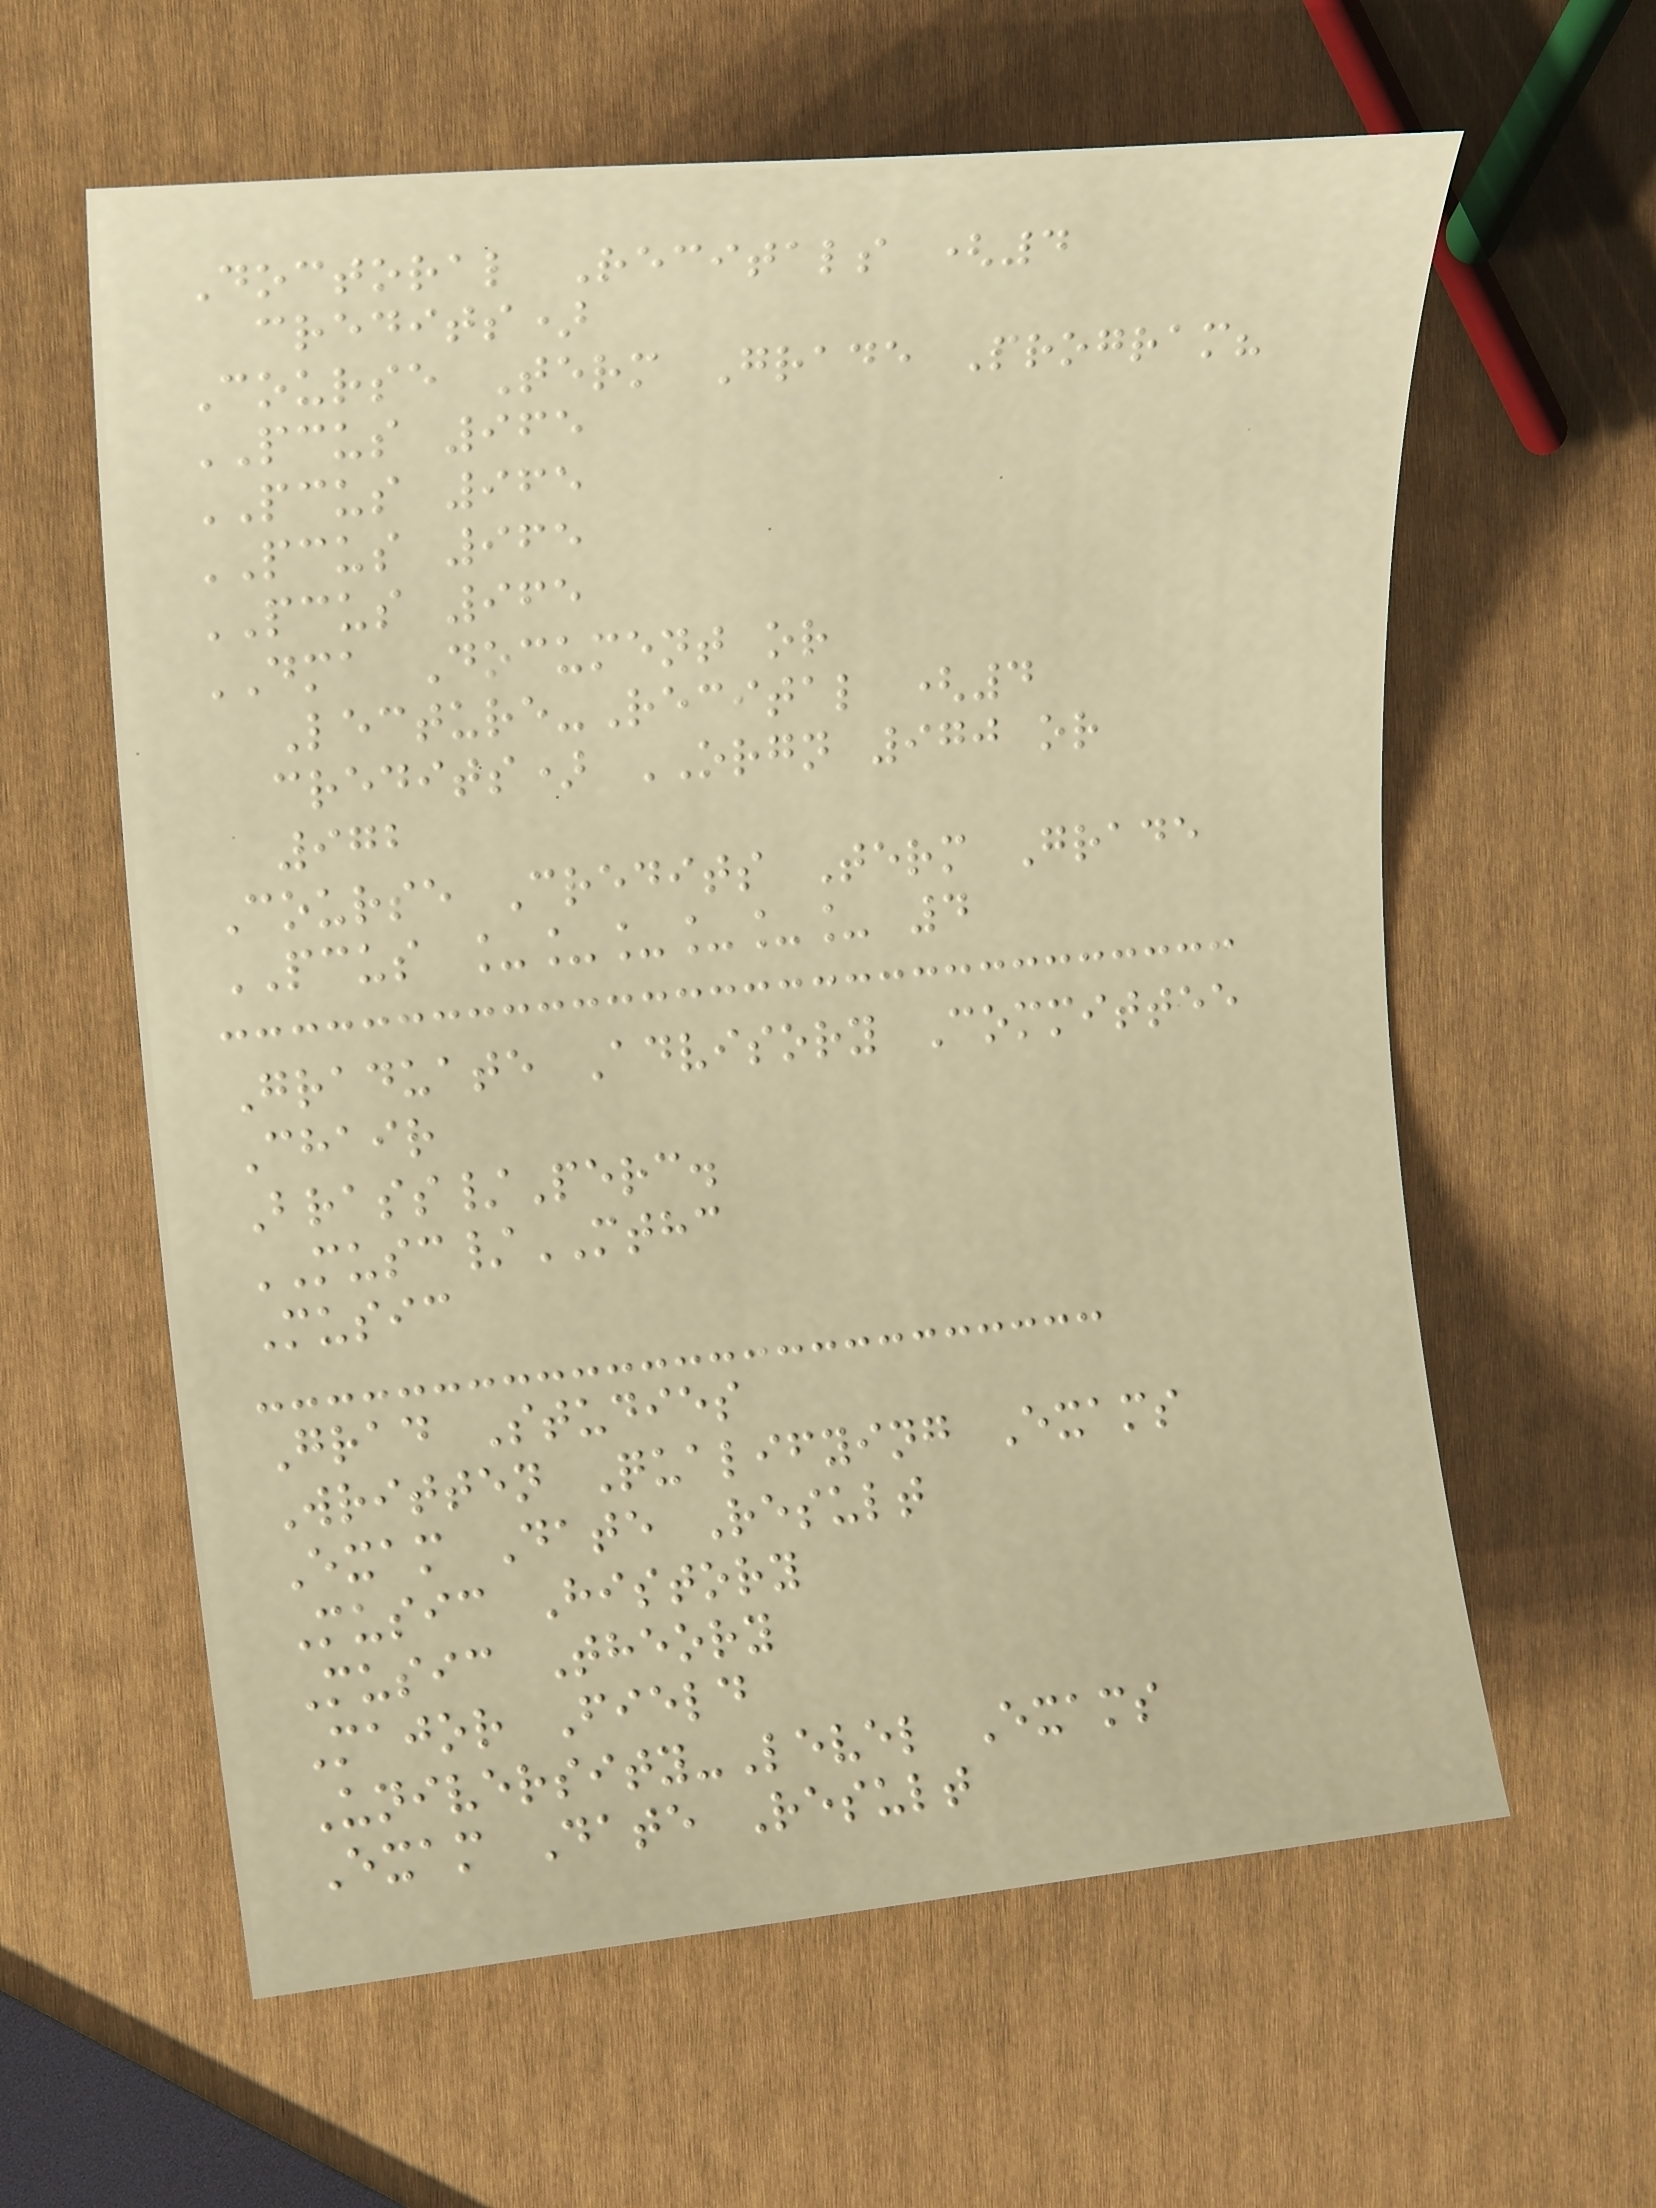Doctoral Recitals (4
credits)
Course Term Grade Program?
PCUS 965
PCUS 965
PCUS 965
PCUS 965
DMA Document or
Lecture-Recital (4
credits) ORGN 970 or
972
Course Credits Term Grade
PCUS ______ 4
Graduate Advisory Committee
Chair
Brass/Perc.
MUSC/MTHC
Music
Grad Studies
Written Qualifying Exams
Exam Date Result
Music History
Music Theory
Major Field
University-Level Exams
Exam Date Result
